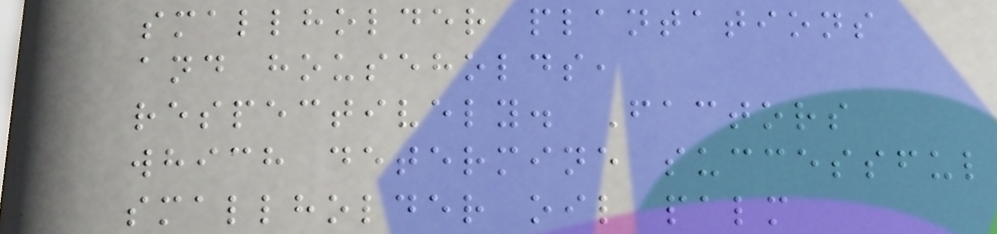smallholder plantations
and households,
respectively. Factors
which determine successful
smallholder oil palm
